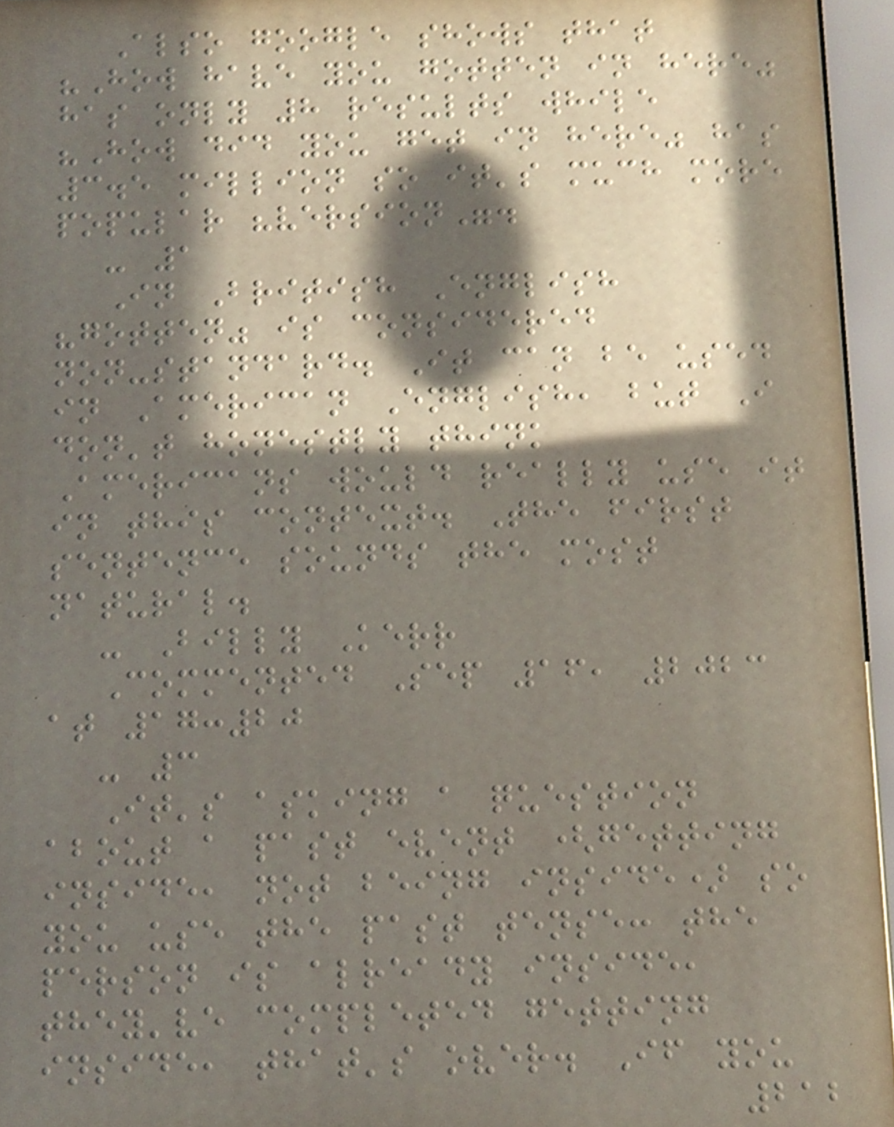Also google shows that
"How have you gotten in here"
has only 8 results while
"How did you get in here" has
3.5 million so it's much more
popular "version".
- 1
In British English
"gotten" is considered
non-standard. It can be used
in American English, but I
don't honestly think
Americans would really use it
in this context. The first
sentence sounds the most
natural.
- Billy Kerr
Commented Sep 16, 2023
at 17:20
- 3
It's asking a question
about a past event (getting
inside, not being inside) so
you use the past tense: the
person is already inside,
they've completed getting
inside, that's over. If you
212
